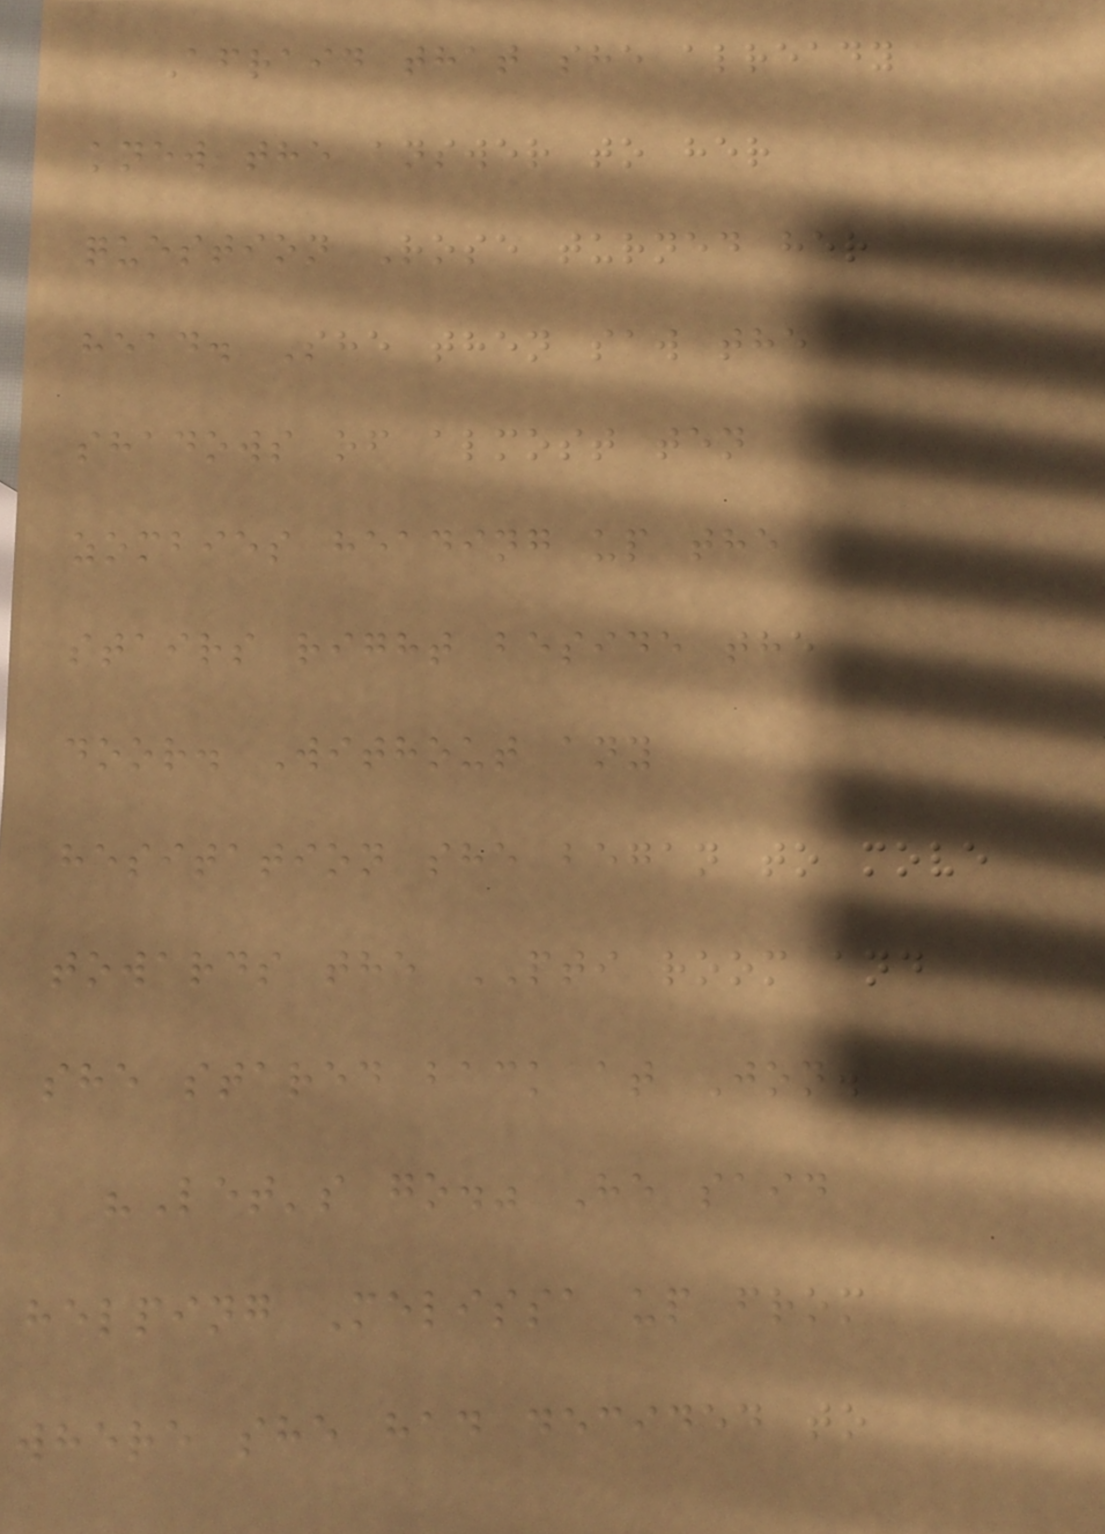Afraid that she already
knew the answer to her
question Rose turned her
head. She then saw the
shadows of almost ten
zombies heading up the
stairs right beside the
door. Without any
hesitation she began to move
towards the PTI room and
she stared back at Jon.
"Let's go." He said
helping Melissa up from
where she had decided to
